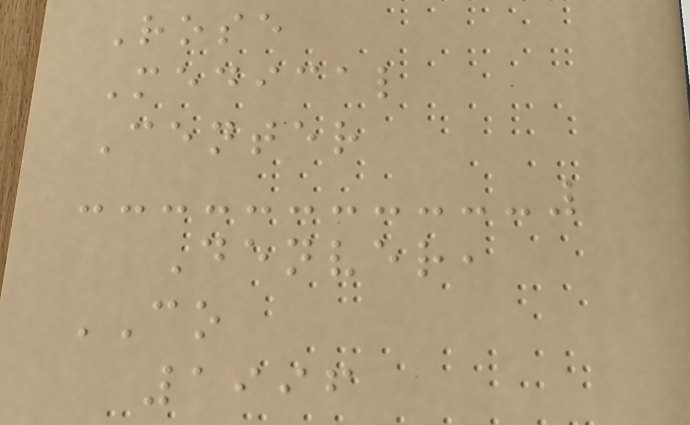Rose
Medical
Center
Denver,
CO
1996
